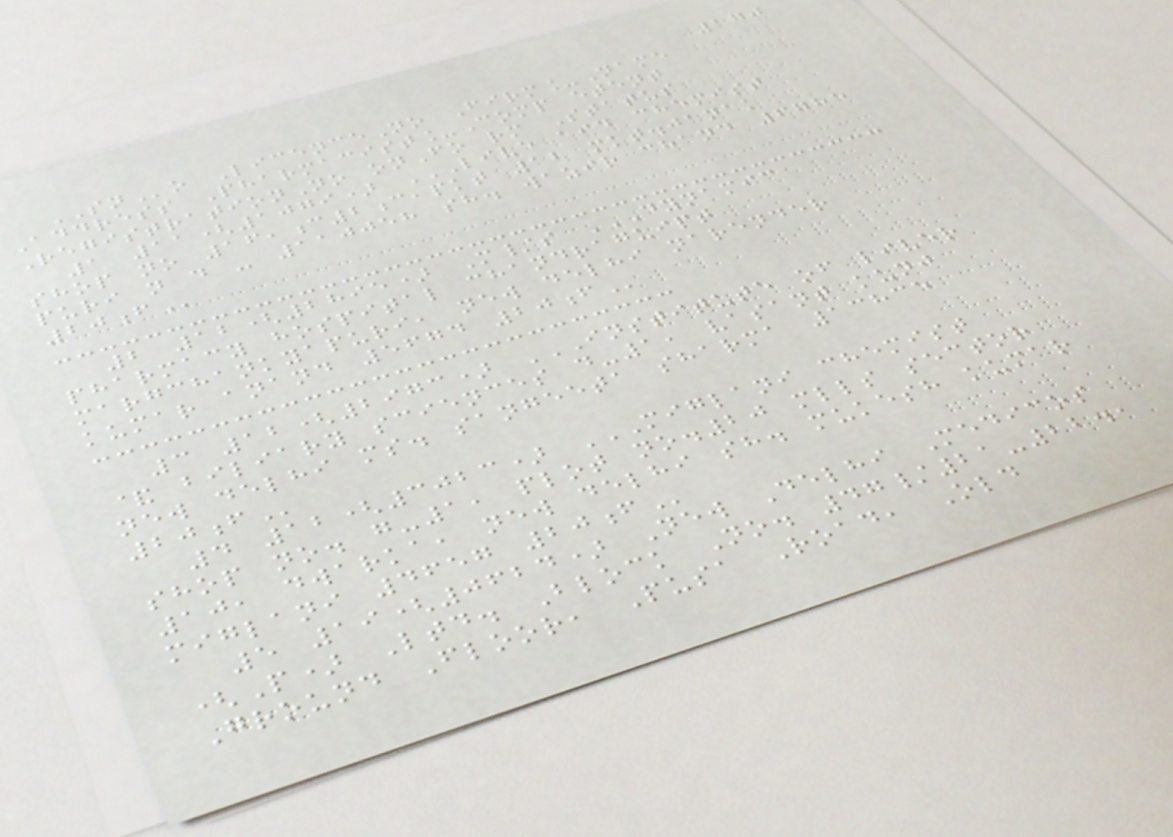170
SNo LicenceNo Firm_Name
Address Pharmacist_Comp etent
RegistrationNo onFo rm Status
1 11(1079) LIVE AID CHEMIST
SHOP NO 16,C2C,PKT 12 MKT.JANAK
PURI N D - 110058 SH. WAZIR CHAND 6785
20F
2 12(2895) M/s DYNAMIC
PHARMACY HOSPITAL CHANDRAGUIPT
MARGCHANKYAPURI, NEW DELHI NARENDER
KUMAR ANAND 5674 20F
3 12(2973) INSTITUTE OF LIVER
& BILIARY SCIENCES D-1, VASANT KUNJ
NEW DELHI MS. SANGEETA SHARMA 13835
20F
4 12(3023) MIGLANI CHEMIST
SHOP NO. G-1, PLOT NO.20 MLLS SECTOR
10, DWARKA, NEW DELHI SH. MUKESH KUMAR
MIGLANI 4657 20F
5 19(0624) New Delhi Medicos
(P) Ltd. Block No. 47/21-22.,
Ground Floor, Pusa Road, Old
